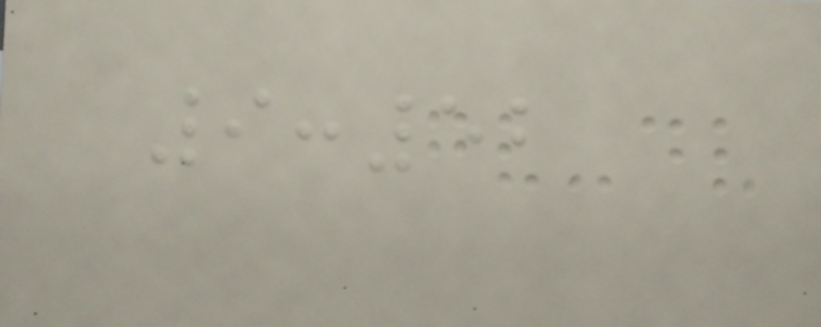9:52
